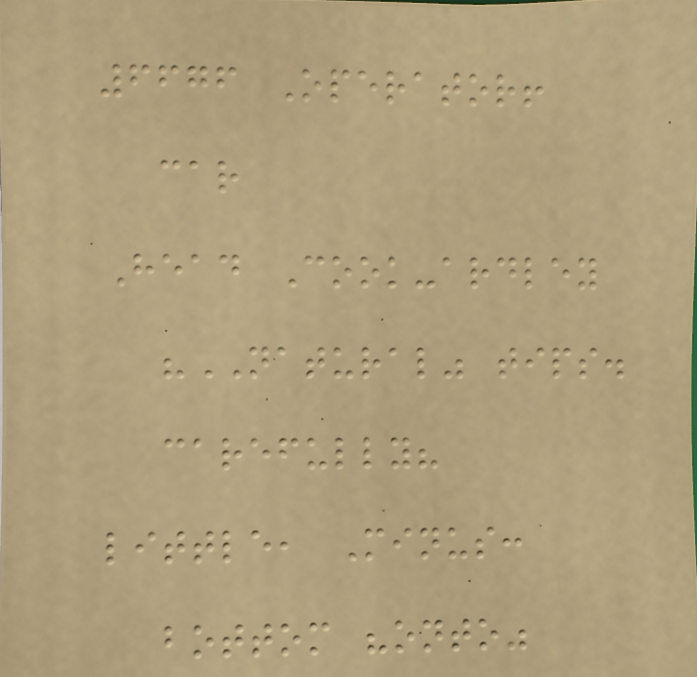6676 Operator!
car
Head Cook-ardley
"NATURAL" tips.
carefully?
little, Minus:
bottom "onto"
